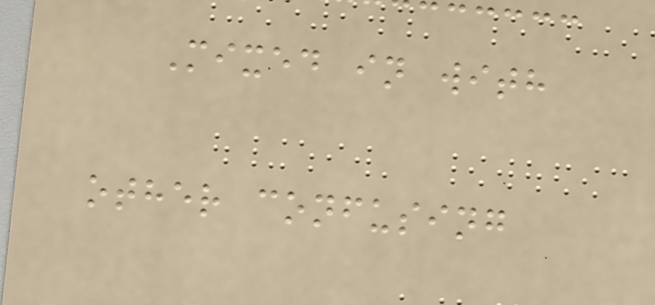Mixed in with
other confusing
